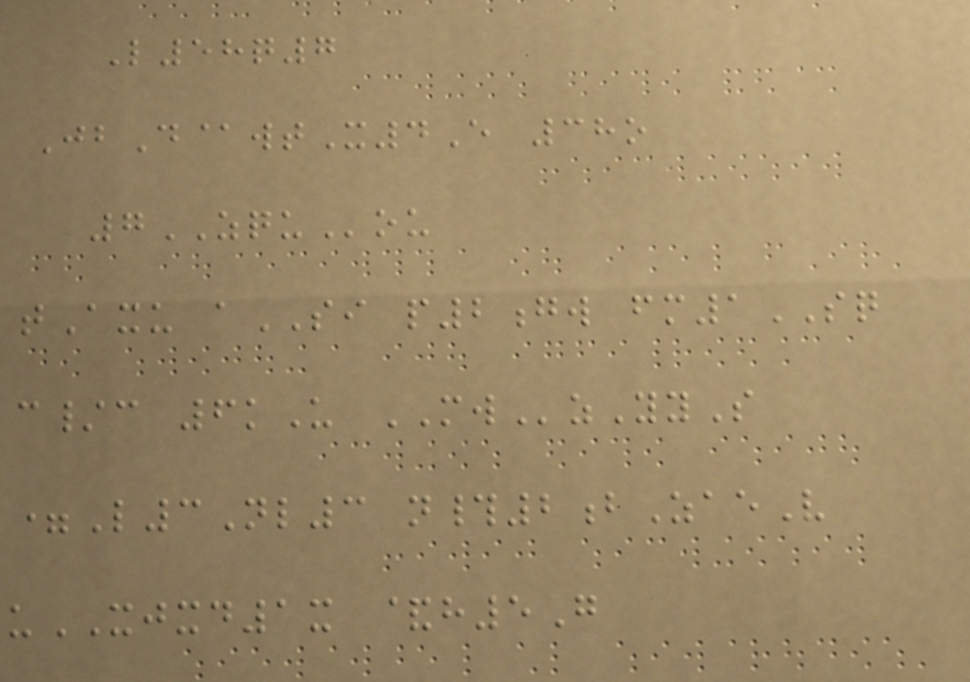L58q7
JbD@wtX4E 38o
7ZQUou
tAxu aSI p2gw fm1SQ
c/c 6kU MWzYyS
=L3Nl3 n#2bZaeV
uXJXD1x &h5G
